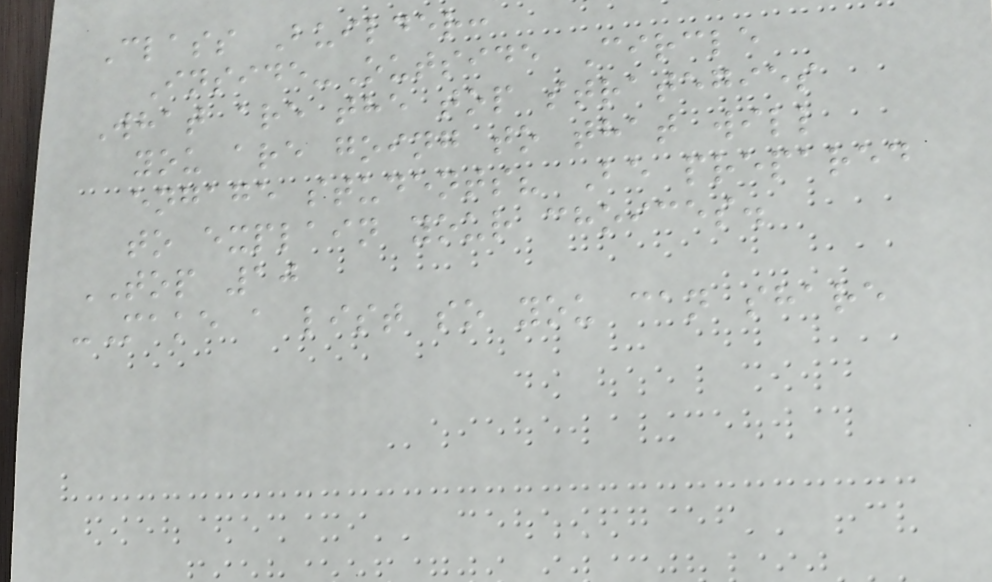Class Builder:
Inside-Outside Circle
What are the top strategies
you are going to that will
engage students? Be prepared
to explain your choices.
TOP 10
-Make a list so you can share
